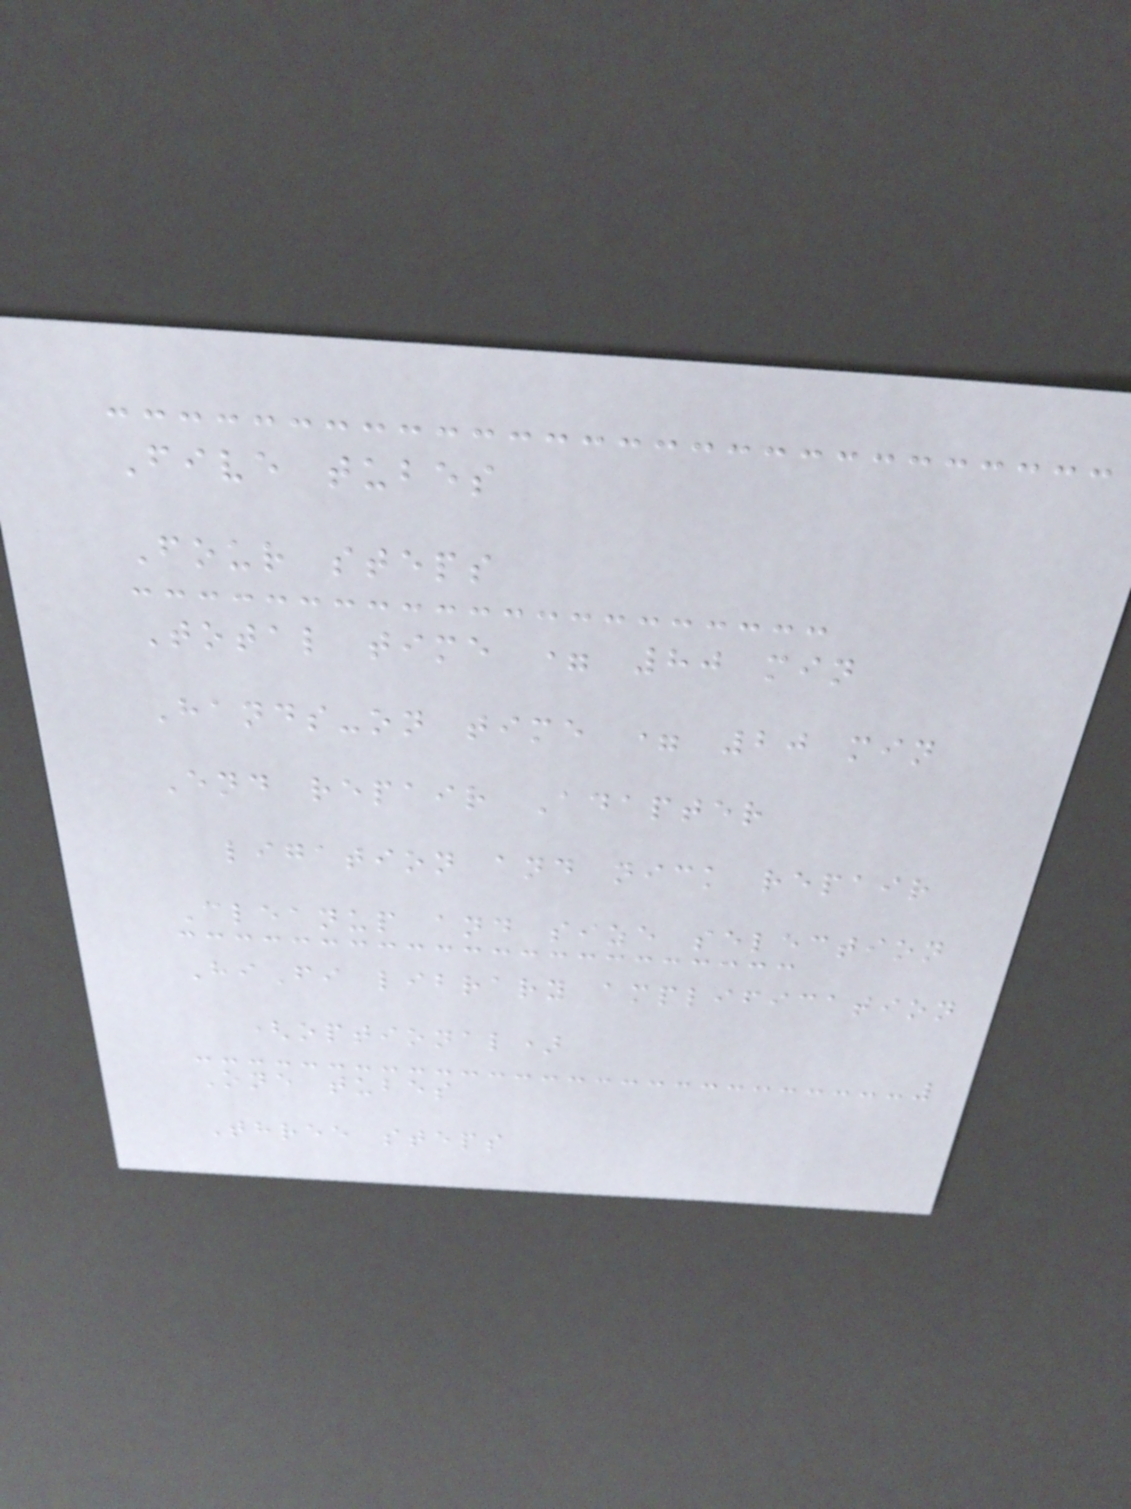Five tubes
Four steps
Total time = 80 min
Hands-on time = 20 min
End repair Adapter
ligation and nick repair
Cleanup and size selection
HiFi library amplification
(optional)
One tubes
Three steps
